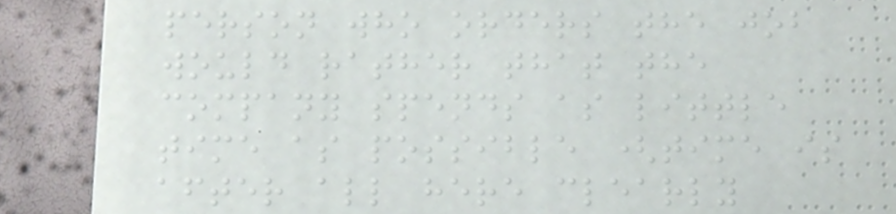person who orders the job
would rather that the
company spends as little
time as possible (time is
after all here clearly
